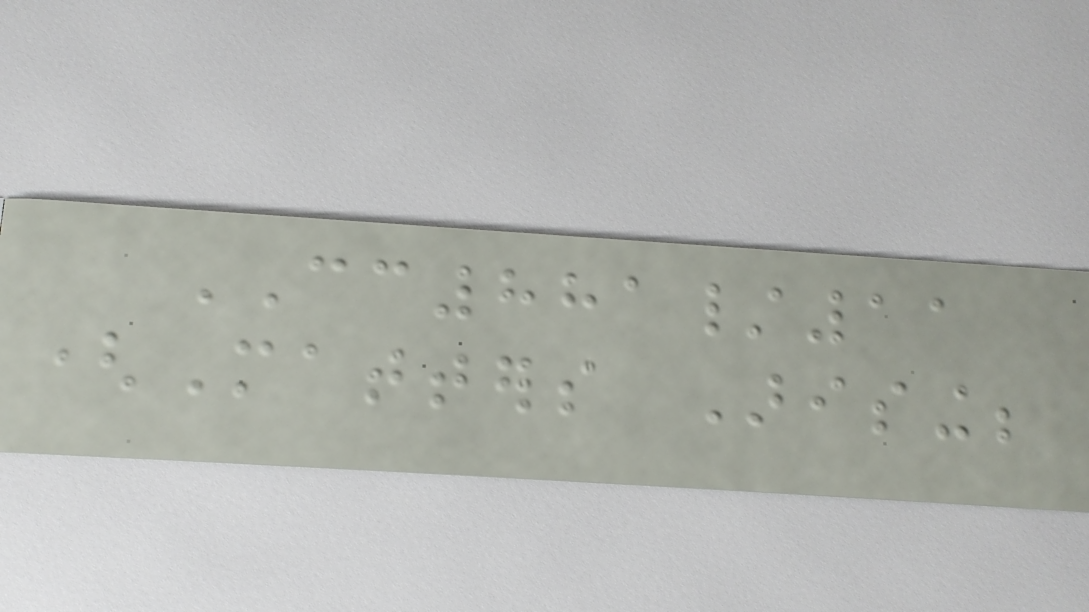CC881/11
(Matters Arising;
